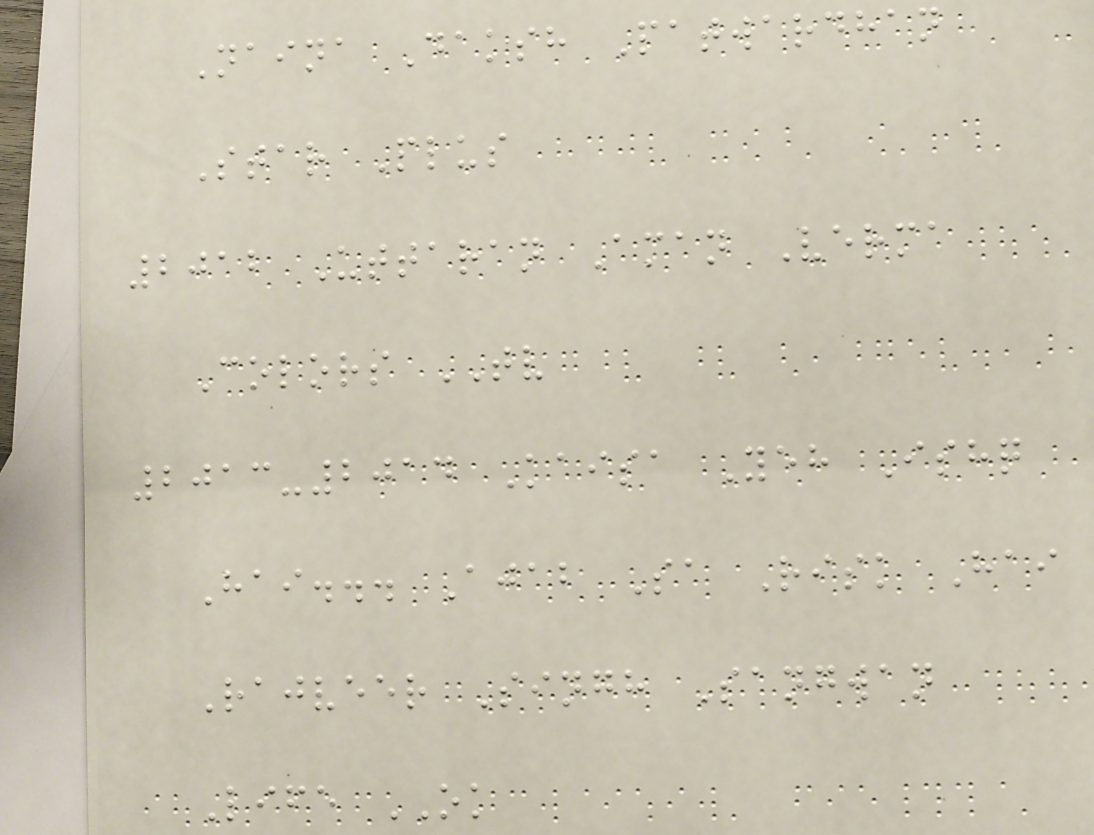Naina Daksh Patwardhan
Star Plus
2012 Uttaran Aman Verma
Colors TV
2013-2014 Kaisa Yeh Ishq
Hai... Ajab Sa Risk Hai
Rajveer Singh Sangwan
Life OK
